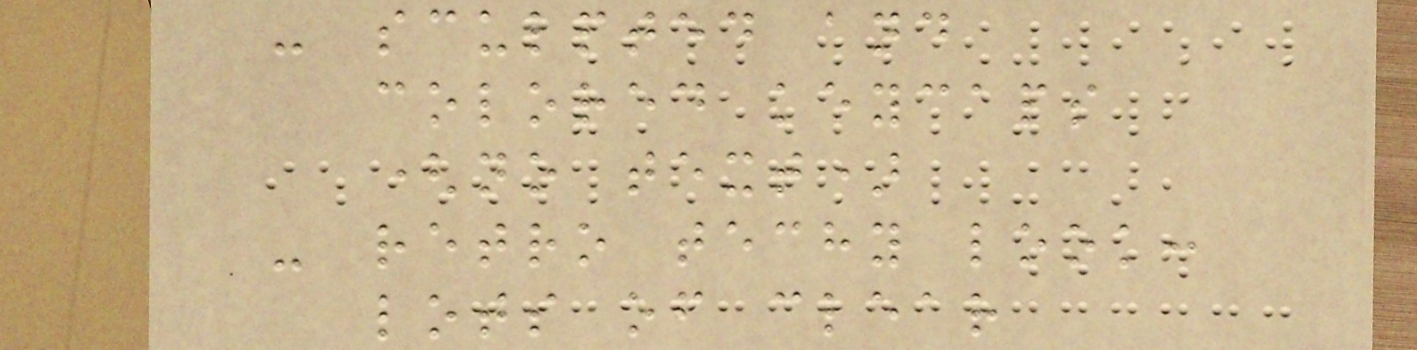- sculpted and
colored keycaps
(no text)
- retro techy look:
lots of clear
